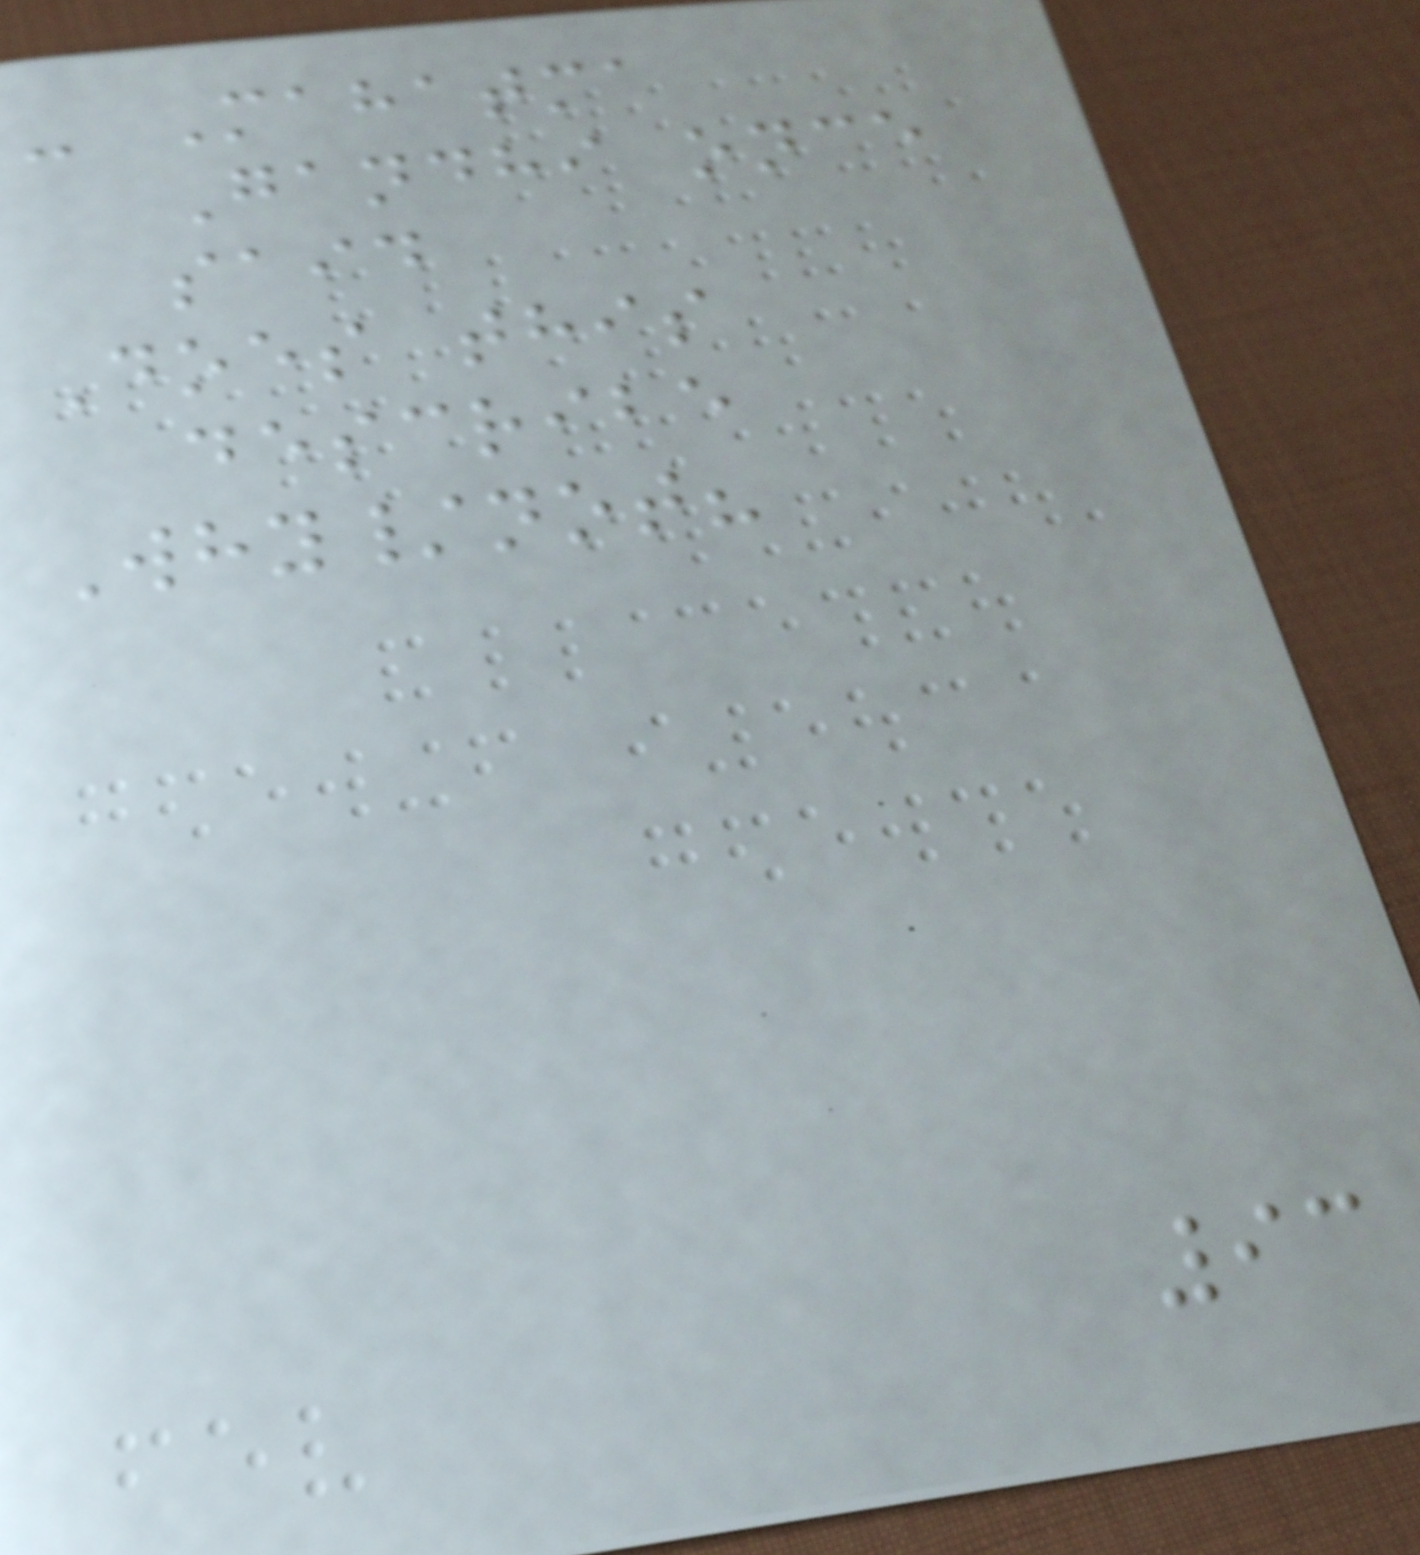- Mahatma
Gandhi once
said
Does this
describe
Why/not?
93
